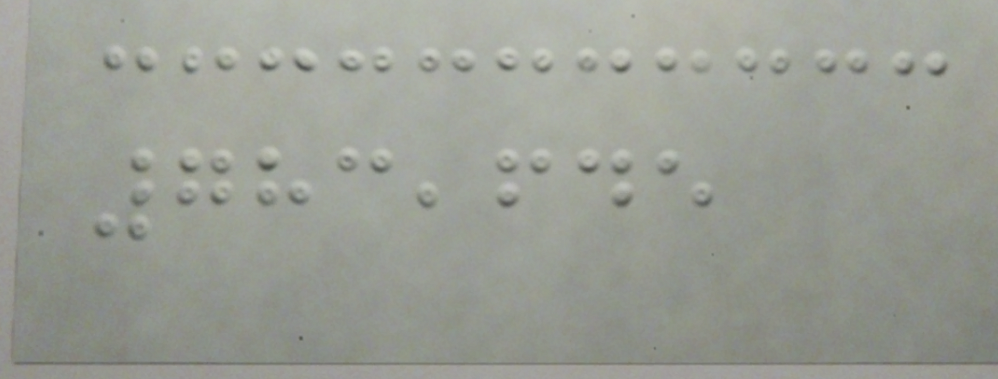783,645
